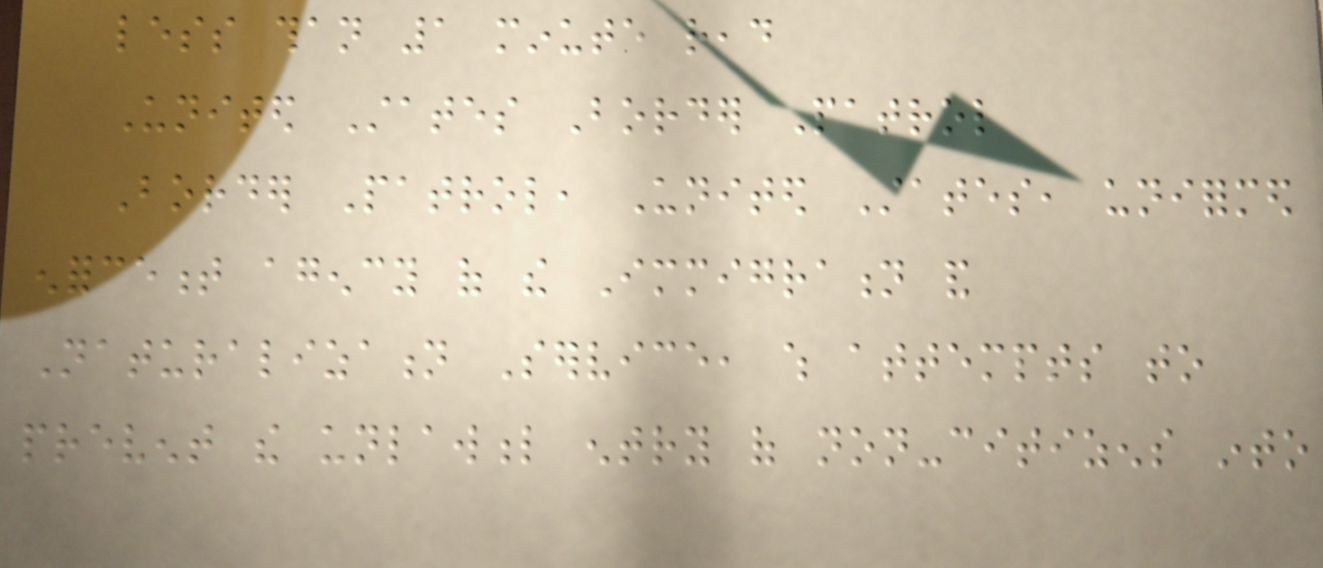less than 1 minute read
United States Border Patrol
Border Patrol, United States, uniformed
enforcement agency of the Immigration and
Naturalization Service, which attempts to
prevent the unlawful entry of non-citizens into
